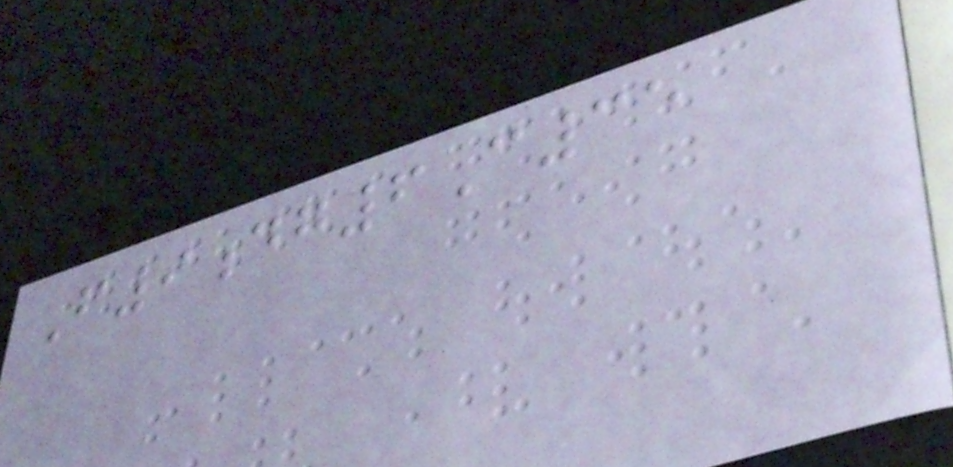F9dg6C35
